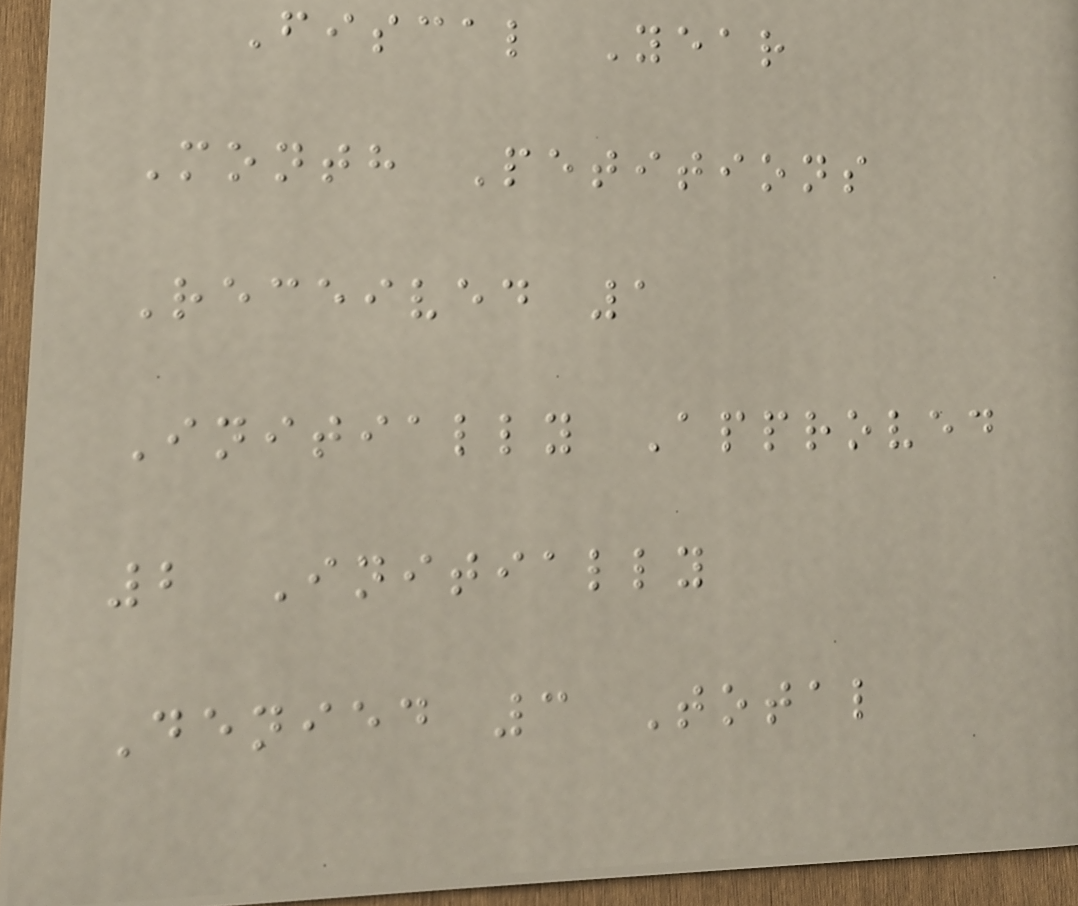Fiscal Year
Month Petitions
Received 1
Initially Approved
2 Initially
Denied 3 Total
